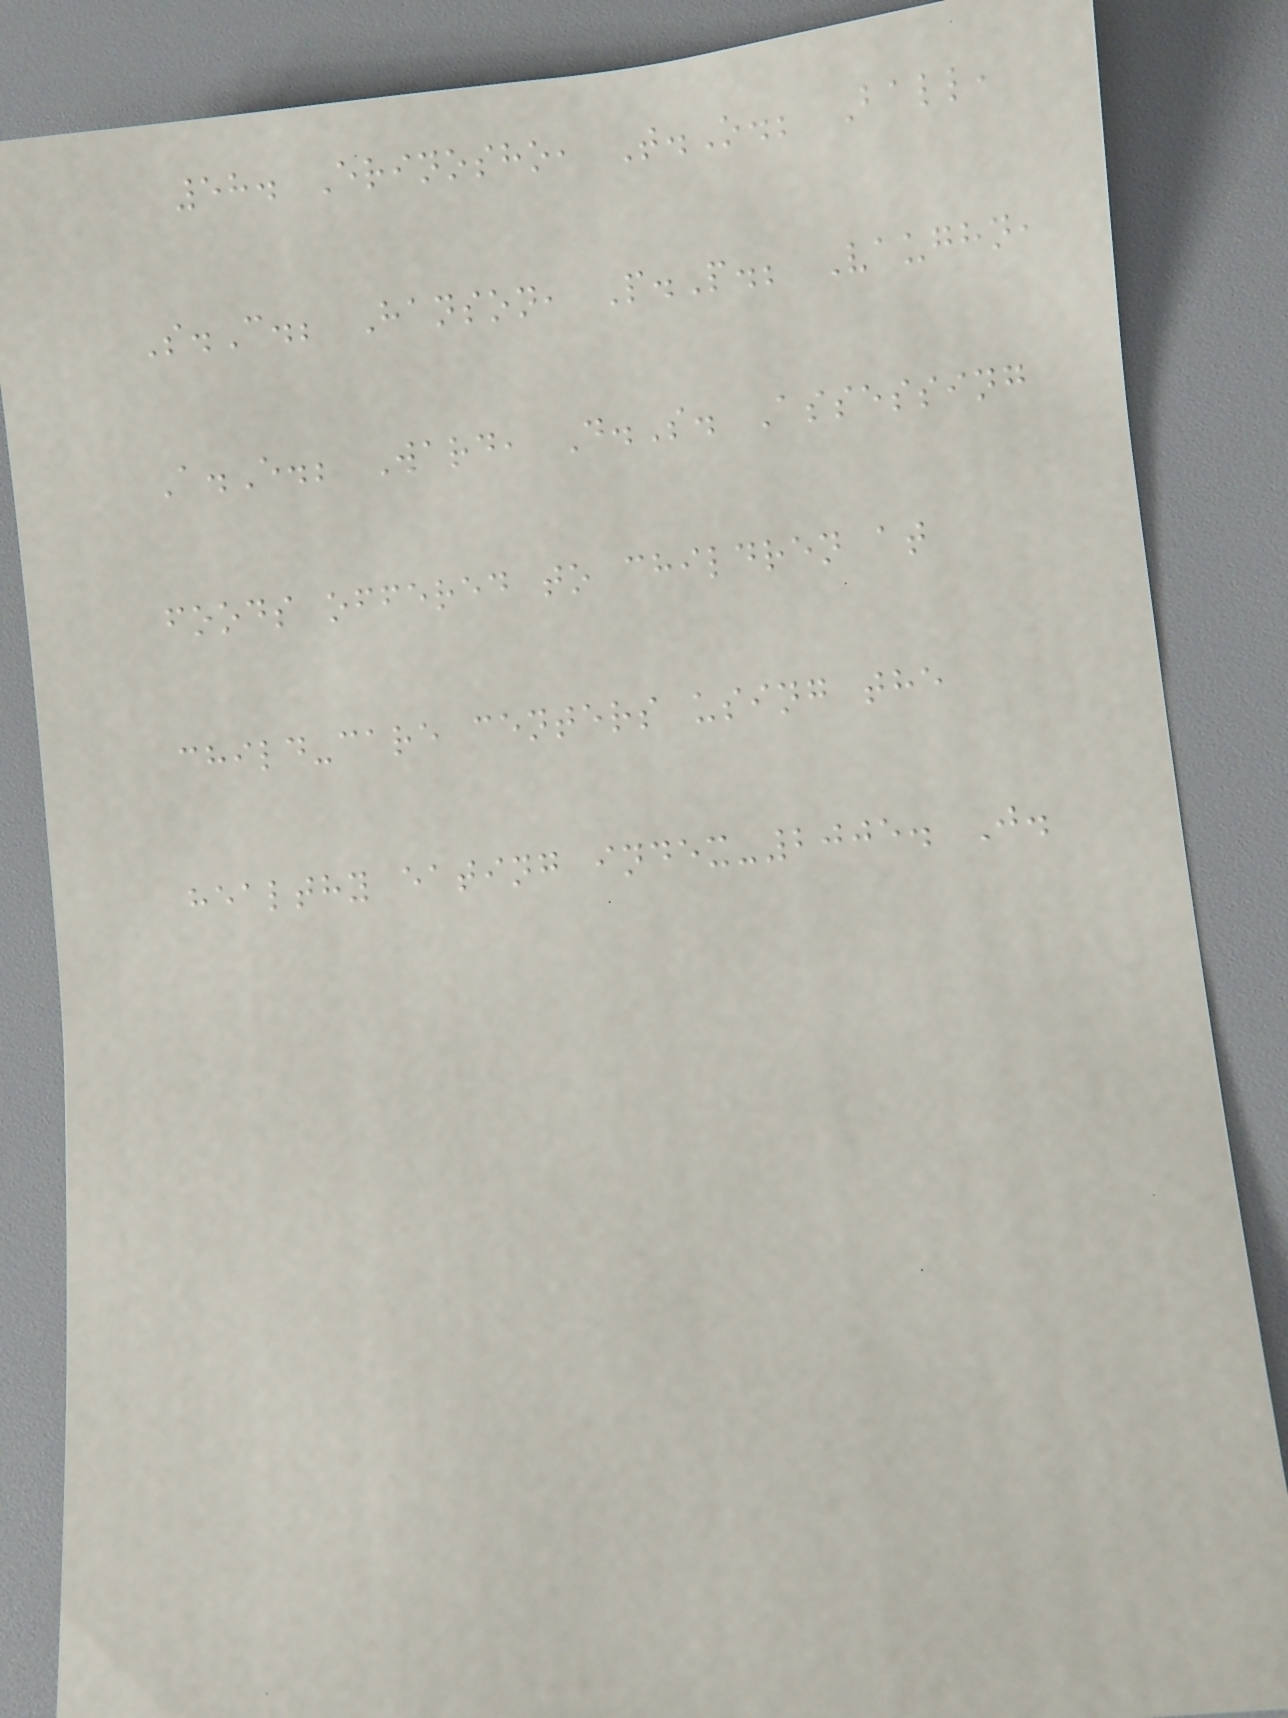58. Erinosho, T.O.; Ball,
S.C.; Hanson, P.P.; Vaughn,
A.E.; Ward, D.S. Assessing
foods offered to children at
child-care centers using the
healthy eating index-2005. J.
